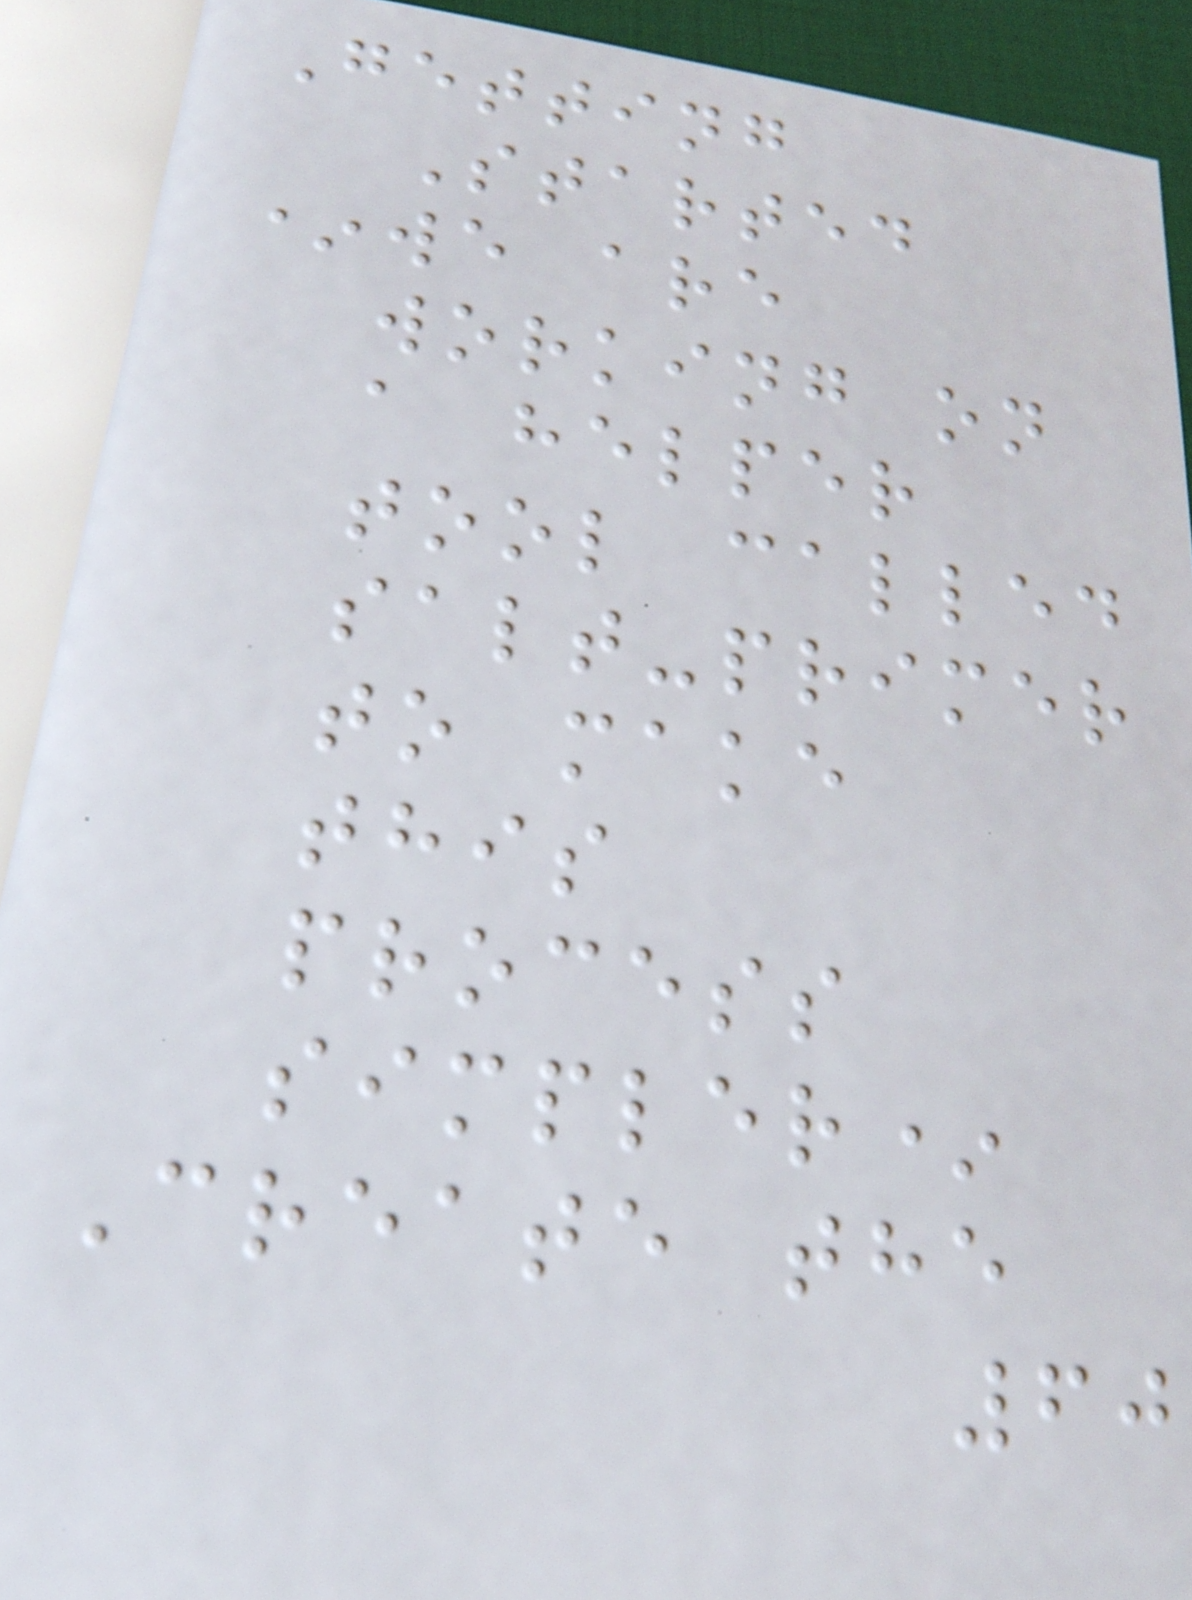Getting
Started
*we are
working on
a helper
tool called
salt-primer
to make
this
process
simpler*
Create the
60
